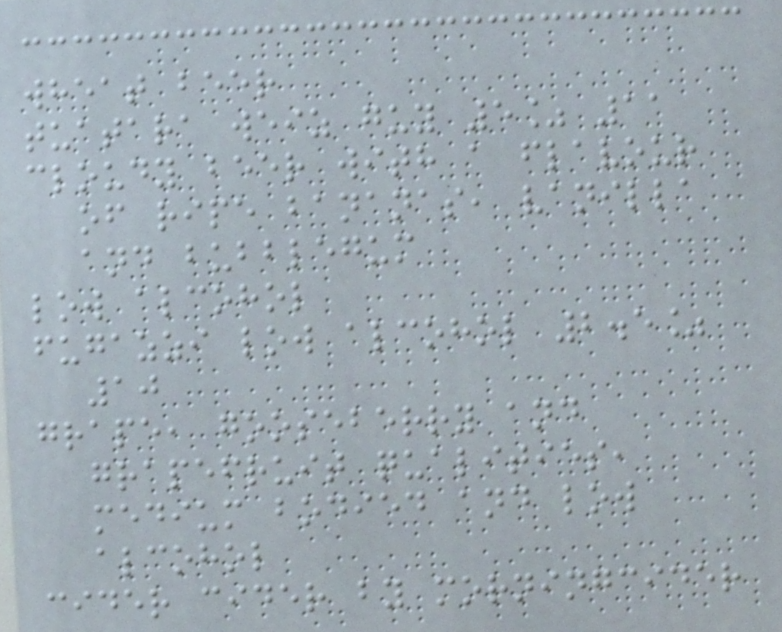wheat beer
tuatara weiz guy 5% 11
cloudy beer with a flavour
of ripe bananas, vanilla
and bubblegum
low alcohol
fugazzi low alcohol 2.5%
10
grape, gooseberry and
grapefruit qualities,
medium bodied and low
alcohol
cider cider by morningcider
